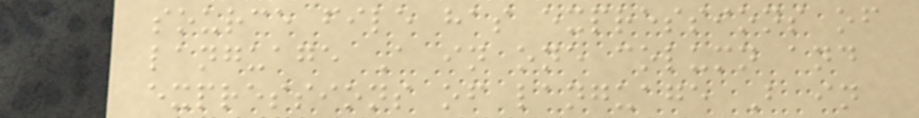source file has expressions of
language A in one column and
expressions of language B in
